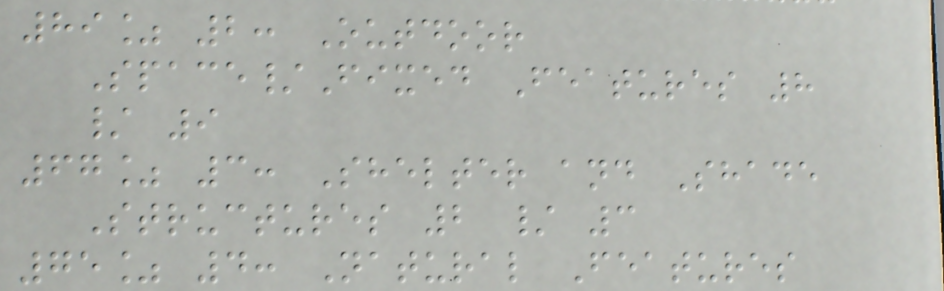89% 2: Outdoor
Space/Fixed Features 8
/ 9
67% 3: Shelter and Shade
Structures 2 / 3
75% 4: Natural Features
